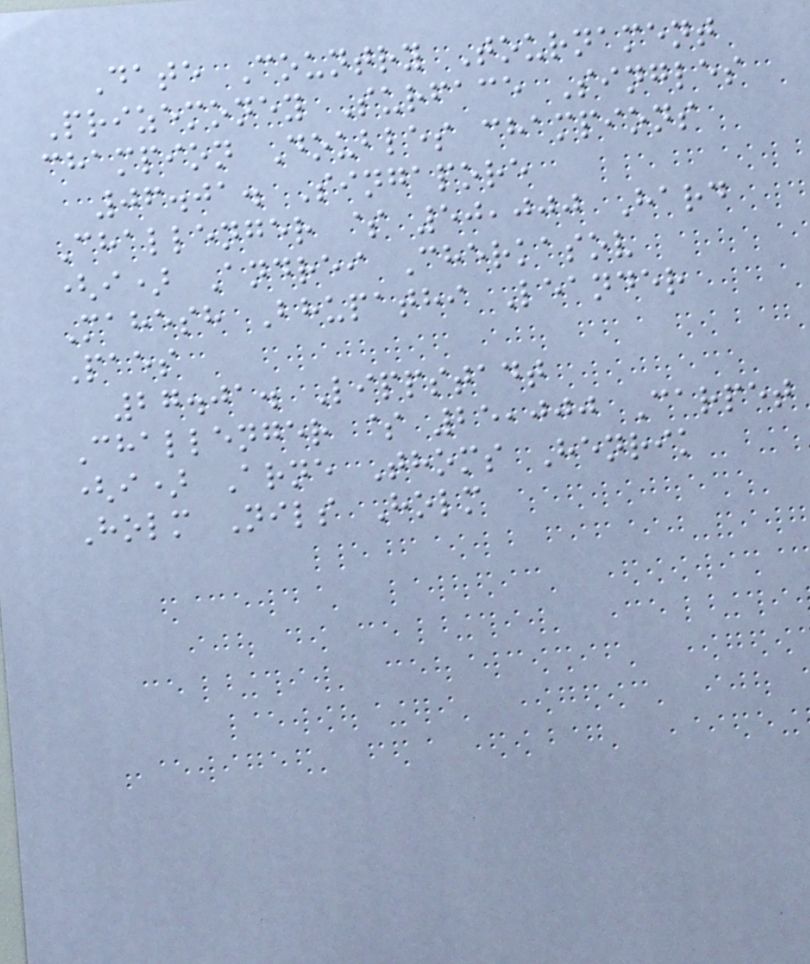Date Country Tournament
Prizemoney Surface Singles
champion Doubles champions
06.01. Singapore
Challenger $ 50,000 Hard
(i) Andrei Cherkasov
Mahesh Bhupathi Leander
Paes
27.01. Lippstadt
Challenger $ 25,000 Carpet
(i) Arne Thoms Henrik
Holm Nils Holm
